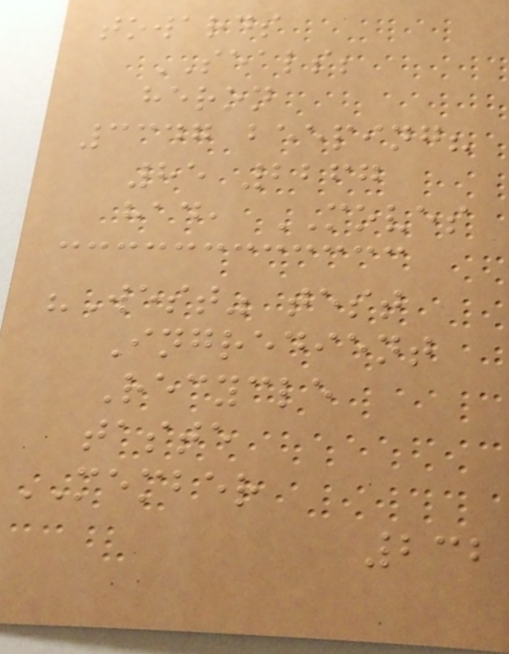towards
SEALS;
heron
3347 beeping?
85 2267
had, MOVES
"West" test
Ingredient
Recycle
taste
MEMBER
232
